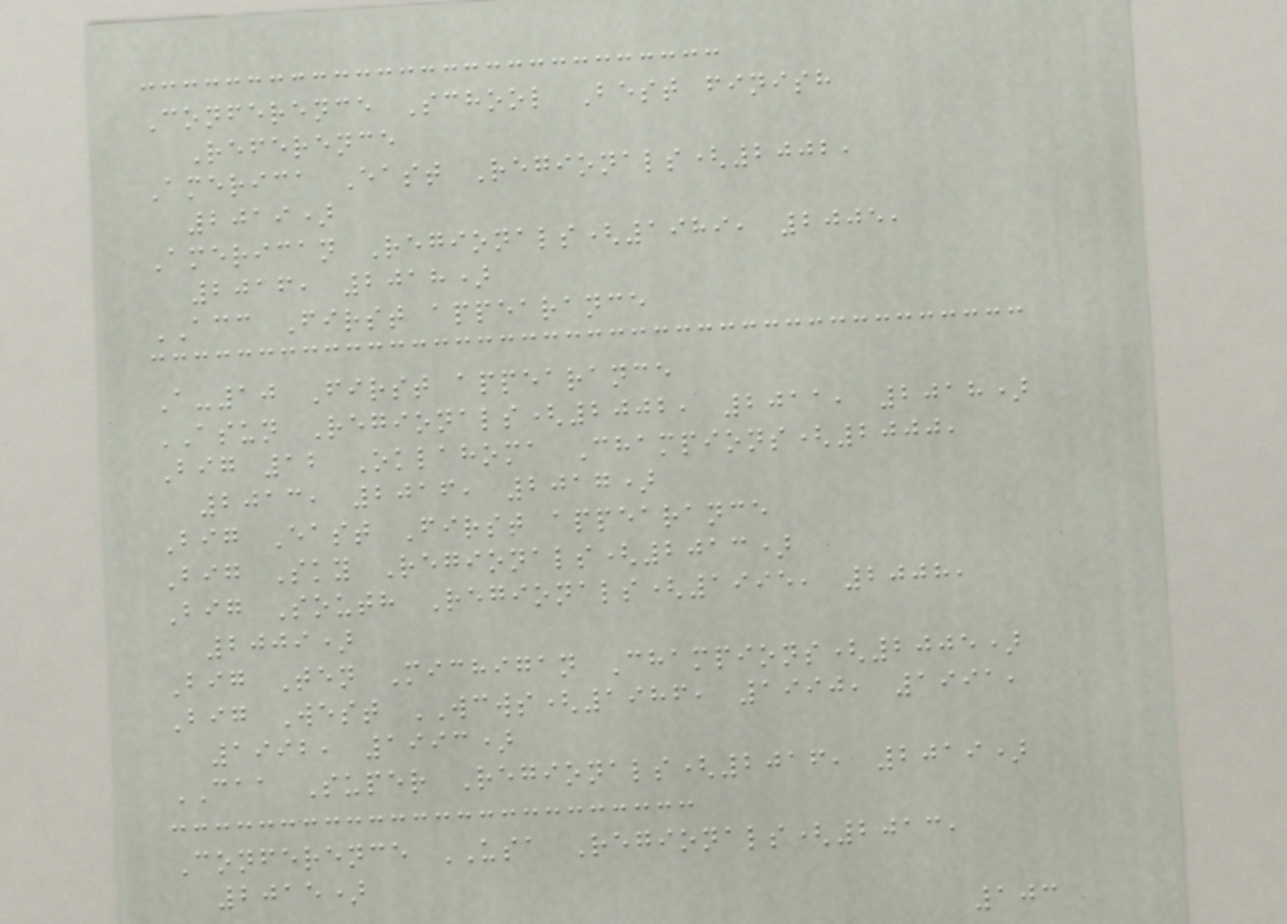Conference School Best finish
Reference
America East Regionals(2002,
2019)
American Regionals(1989, 2005,
2016, 2018)
ACC First appearance
A-10 First appearance
ASUN Regionals(2002, 2011, 2018)
Big 12 Oklahoma Champions(2000,
2013, 2016, 2017)
Big East First appearance
Big Sky Regionals(2013)
Big South Regionals(1995, 2008,
2009)
Big Ten Michigan Champions(2005)
Big West WCWS(1986, 1990, 1991,
1992, 1993)
CAA Super Regionals(2016, 2019)
Conference USA Regionals(2013,
2015)
103
